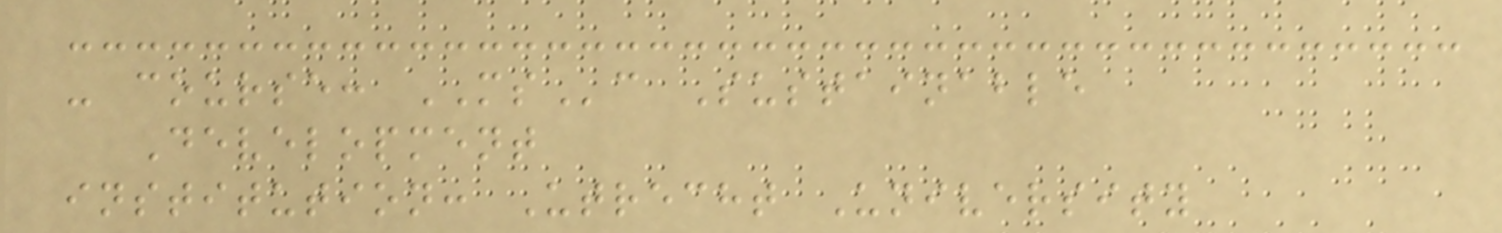- course: MSc Sustainable
Development
institution: Utrecht University
